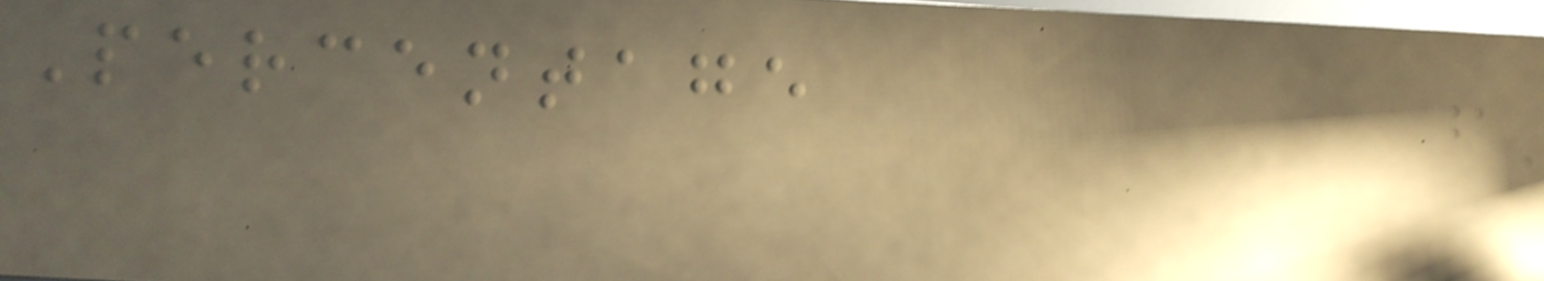Percentage
